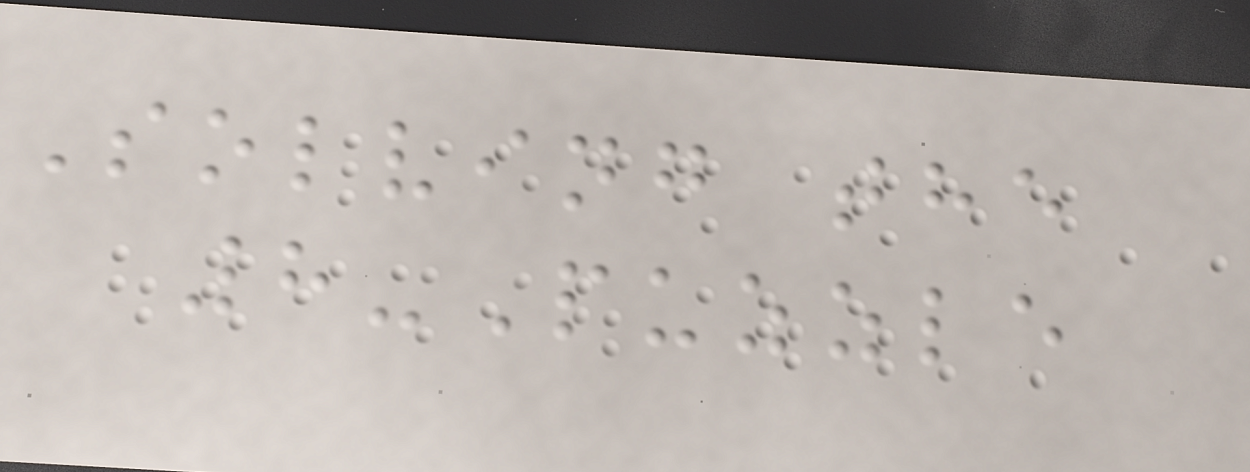Solving the
8-Puzzle
